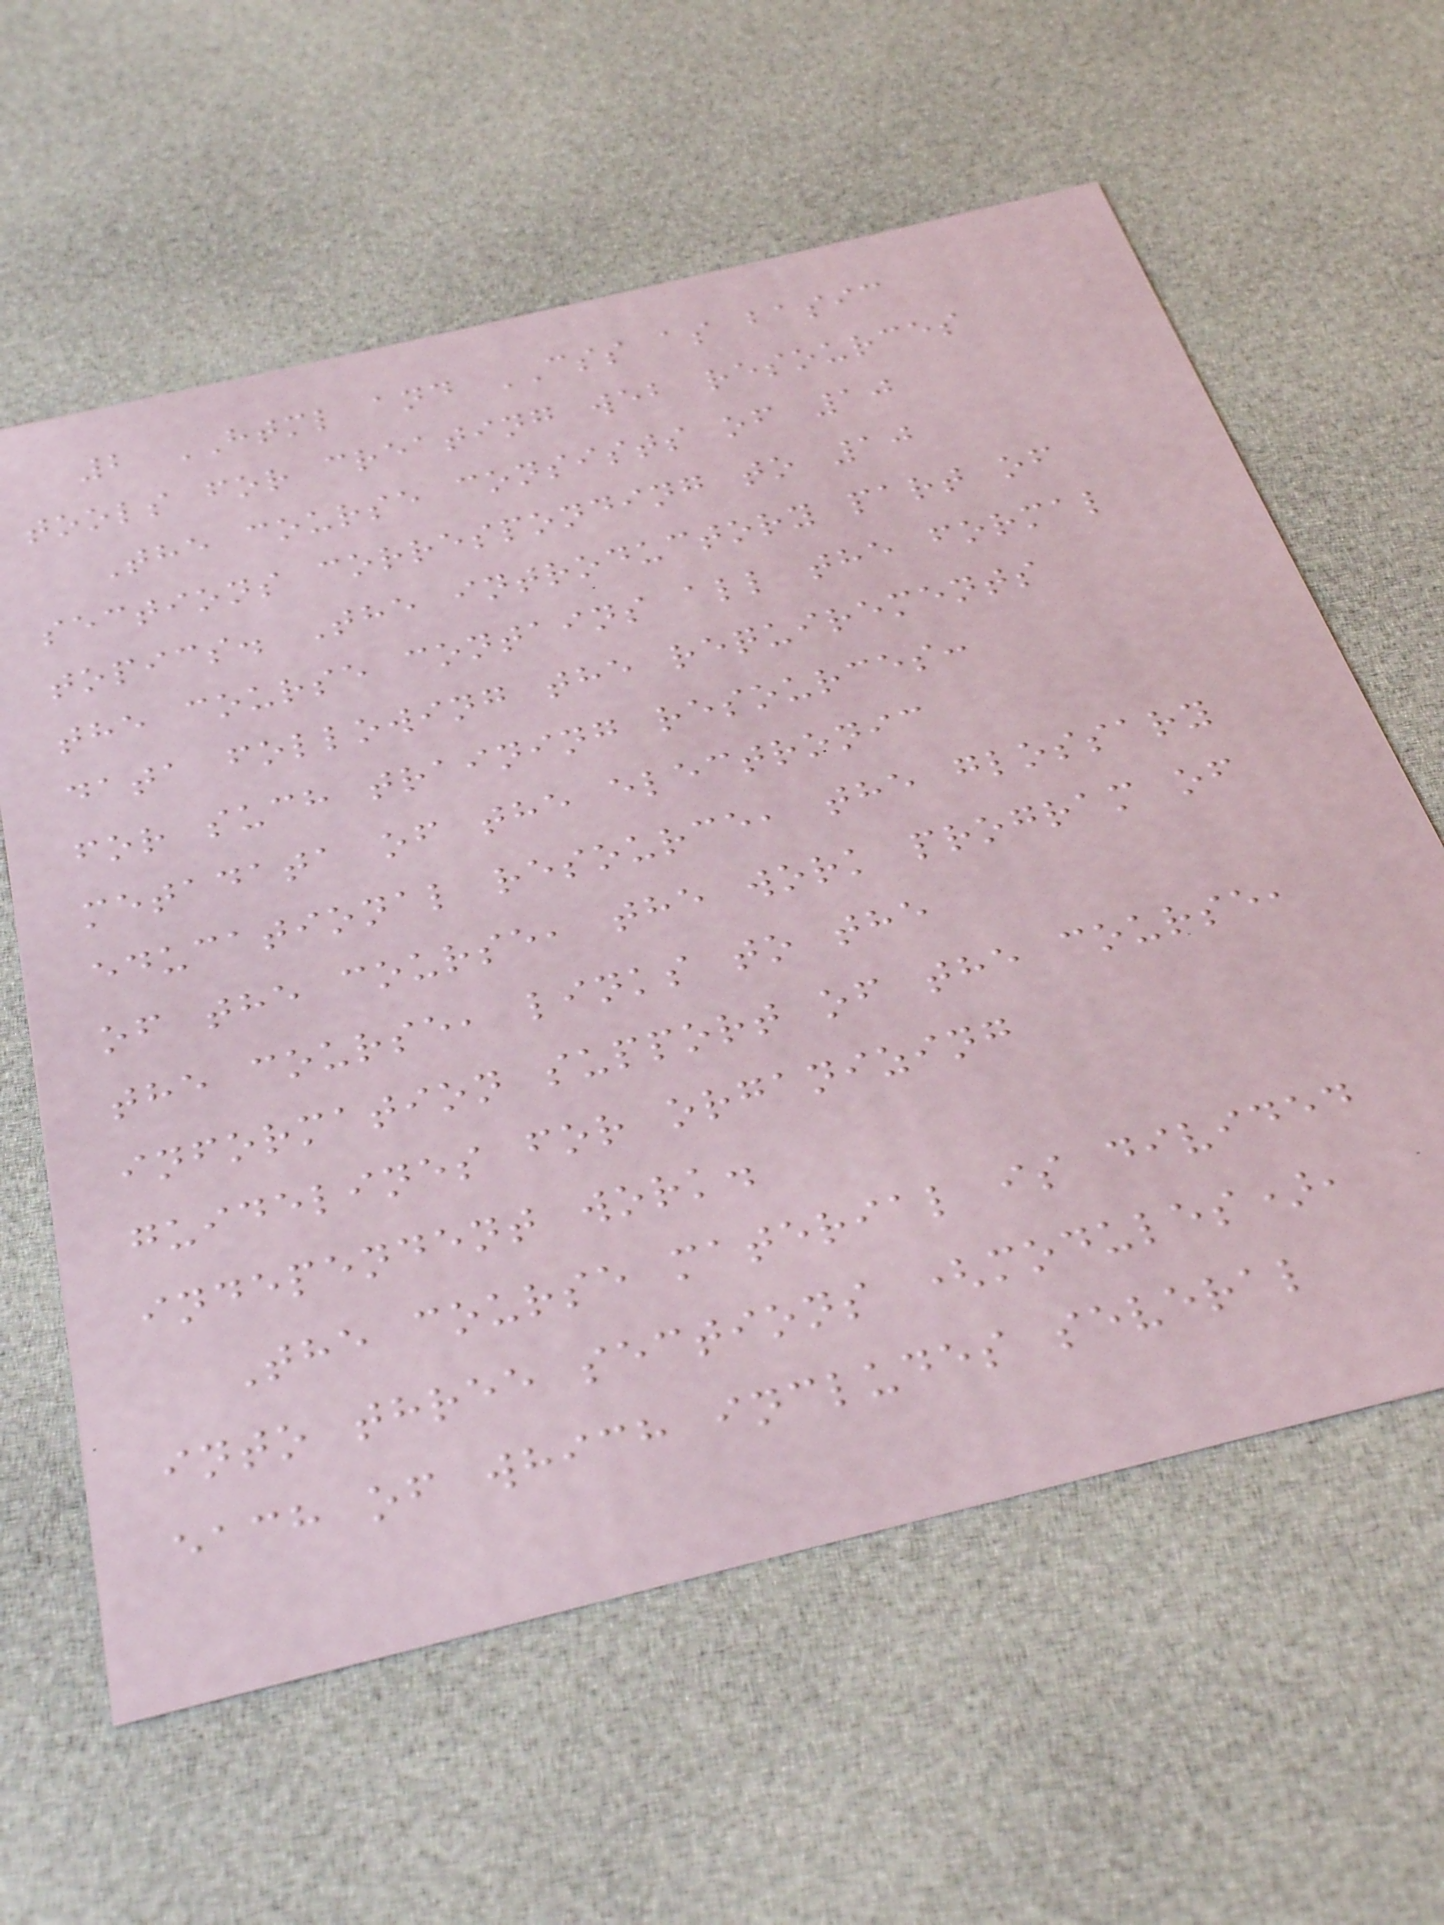2 HTML and CSS as basic
tools for creating web resources
The course consists of 10
sections corresponding to 10
topics. The introductory part of
the course contains all the formal
data following the requirements
for such training resources:
metadata of the electronic
educational resource, the glossary
of the course, the work program of
the course, links to the
information support of the course,
guidelines for organizing
independent work.
The course material is divided
into three sections (modules),
each of which includes several
